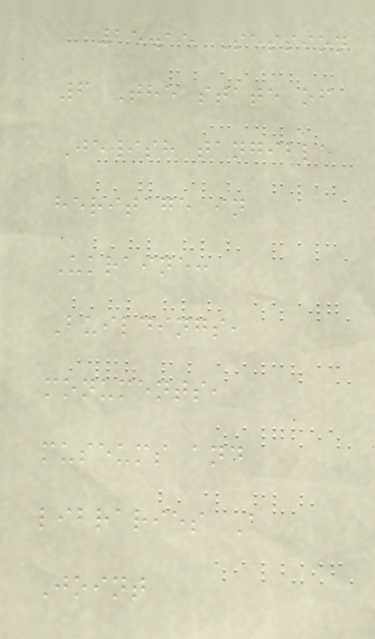15.15 Session
6 The state of
Jewish tangible
heritage in
Ukraine:
Buildings,
monuments,
museums and
libraries A
Joint
